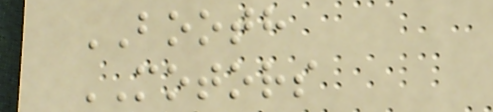BOOTH
MOTORS
